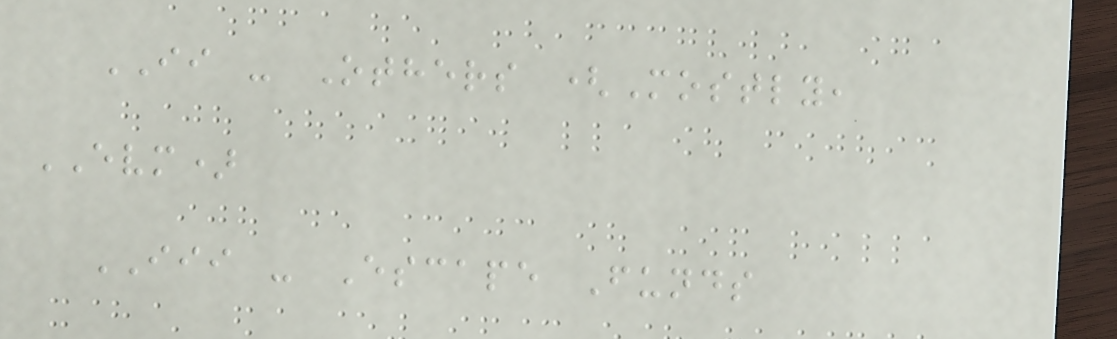II - Others (Mostly,
EVM)
III - Escape Funds
